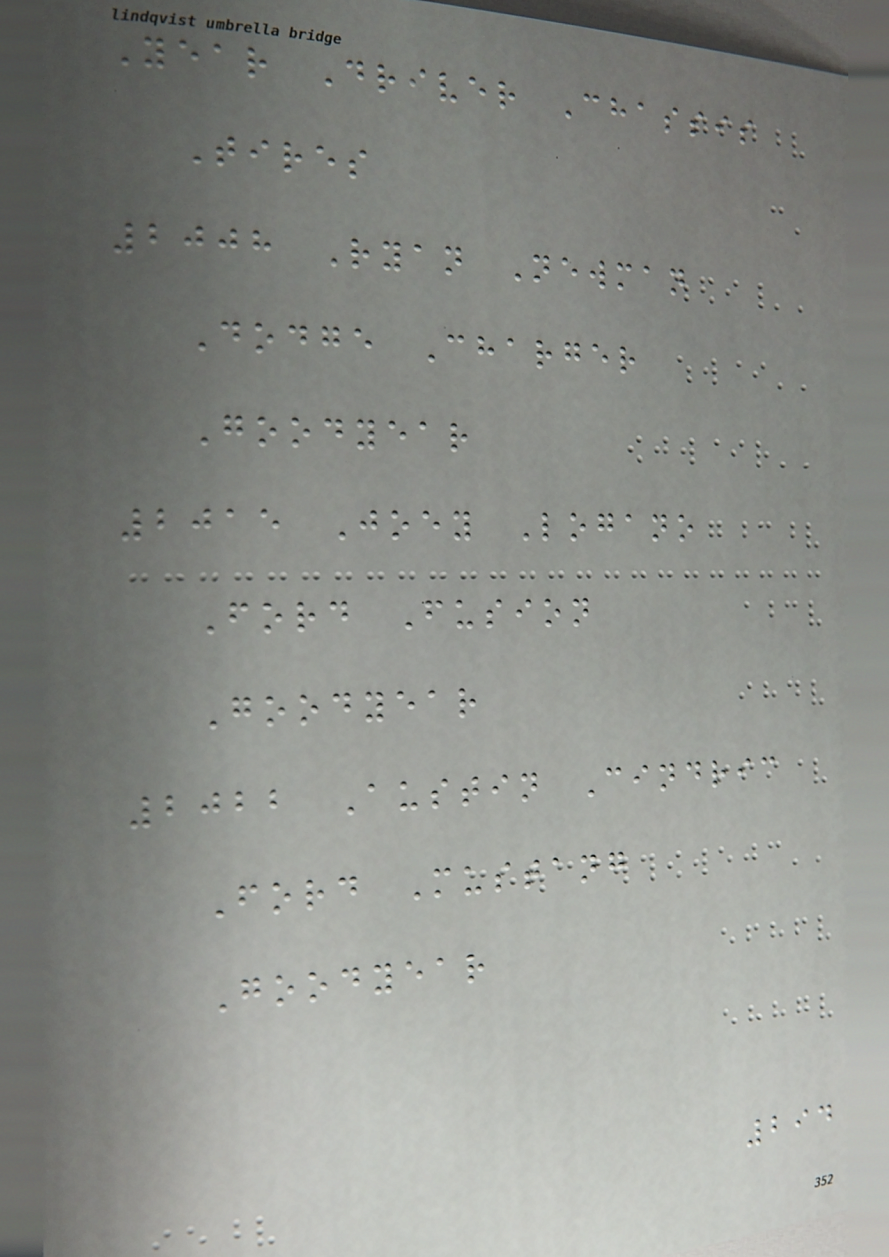Year Driver Chassis
Tires
2008 Ryan Newman
Dodge Charger
Goodyear
2015 Joey Logano
Ford Fusion
Goodyear
2022 Austin Cindric
Ford Mustang
Goodyear
294
